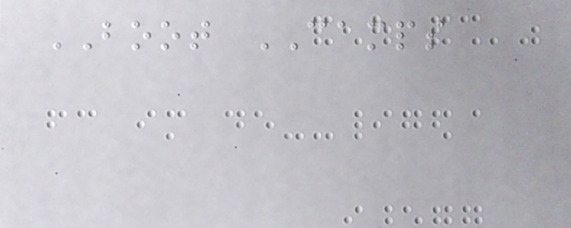BOOT CAMPS
